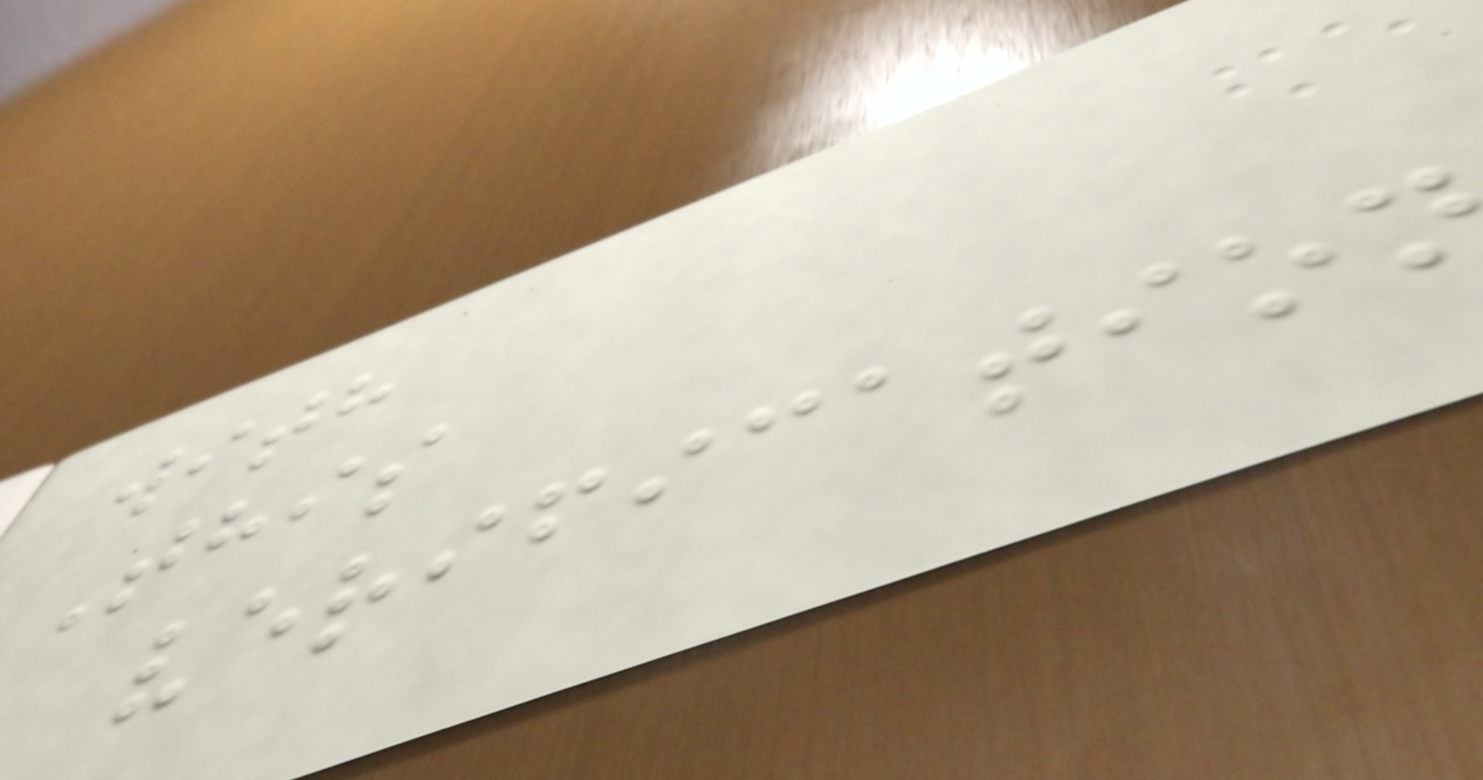with
This
verification
